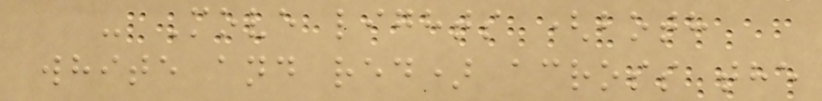- Move lights (both
white and red) across the
